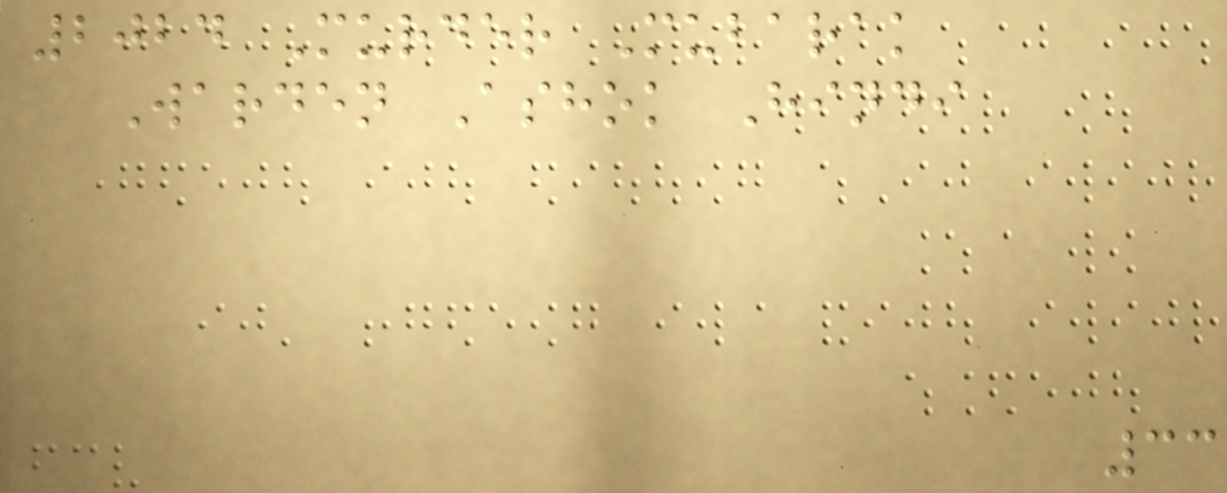2024 Murder Mubarak
Warden Ashok Hindi
33
